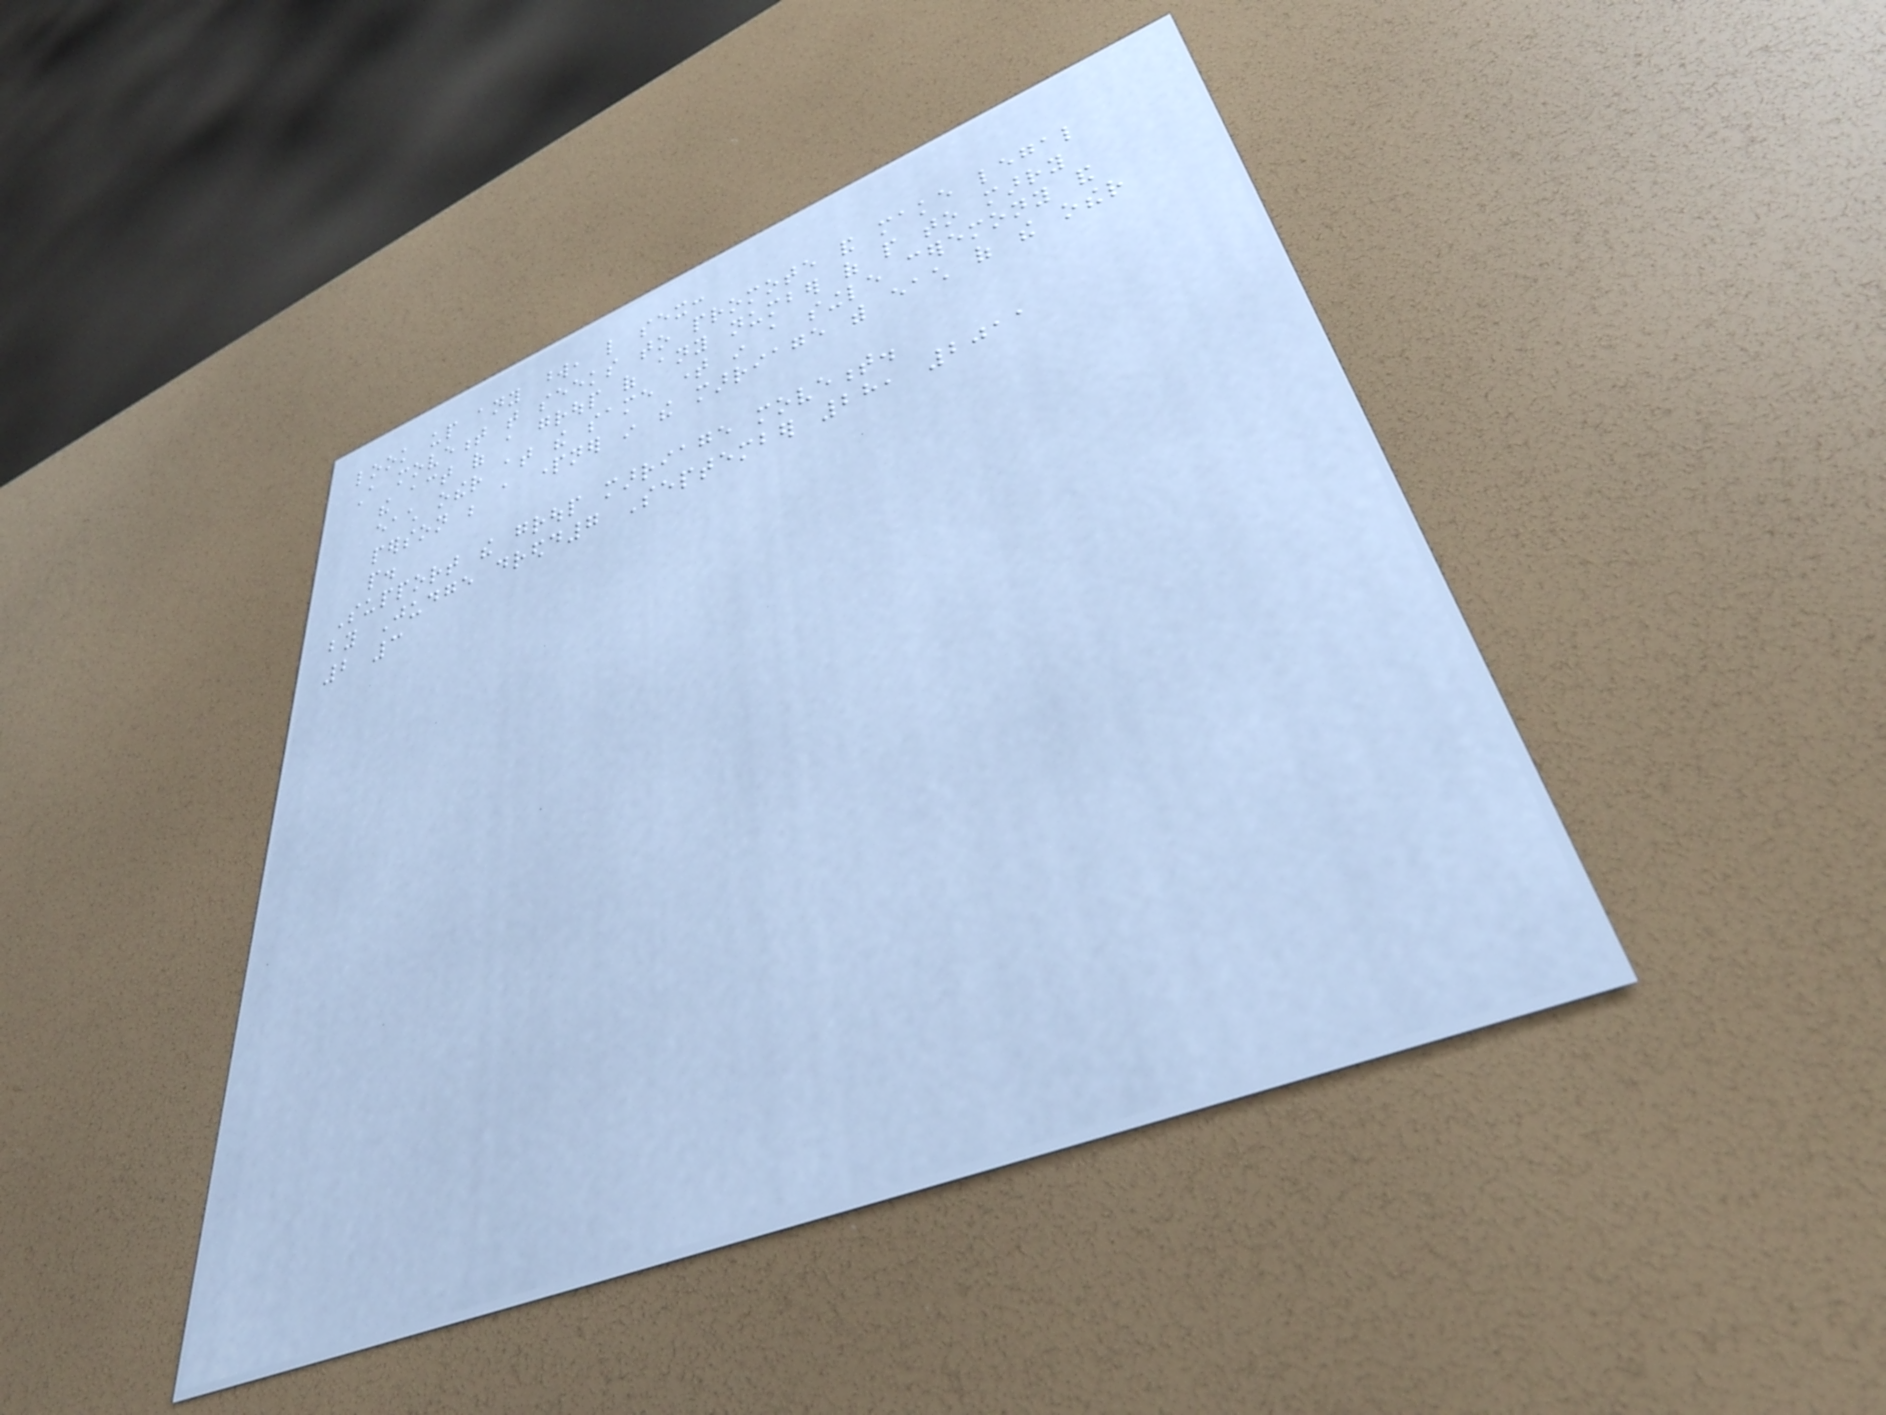look up any word, like sex:
A movement that seeks to promote and make legal
the act of a group of any number of people to marry
each other at the same time in a single ceremony and
person be a partner in the marriage with each of the other
people.
Support the group marriage movement.
by Judge dredd7 September 28, 2011
2 3
